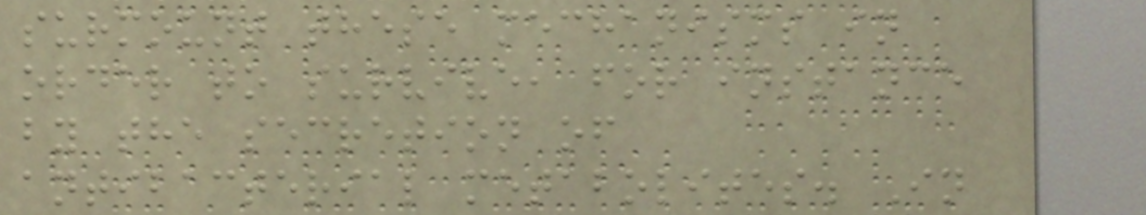surmount these mechanisms in
order to survive, for instance
by the secretion of
antibacterial metabolites. In
